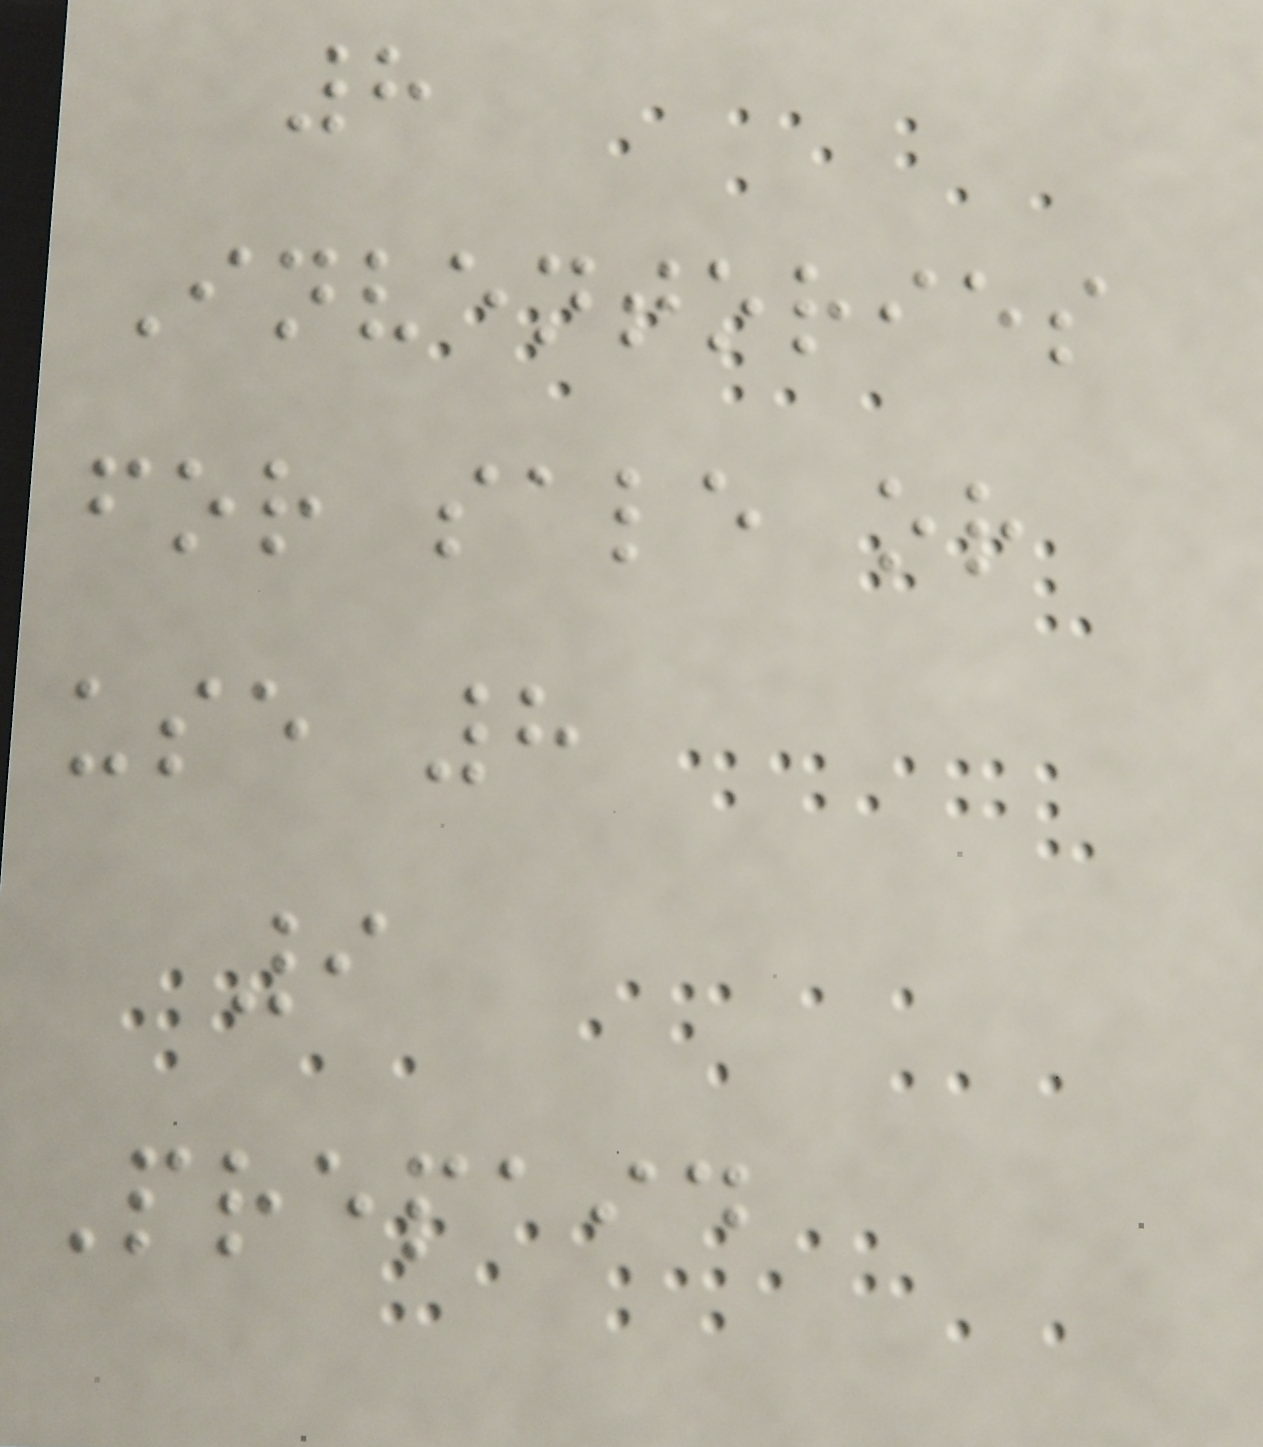8
Inventories
for sale or
use 8
9
Prepaid
